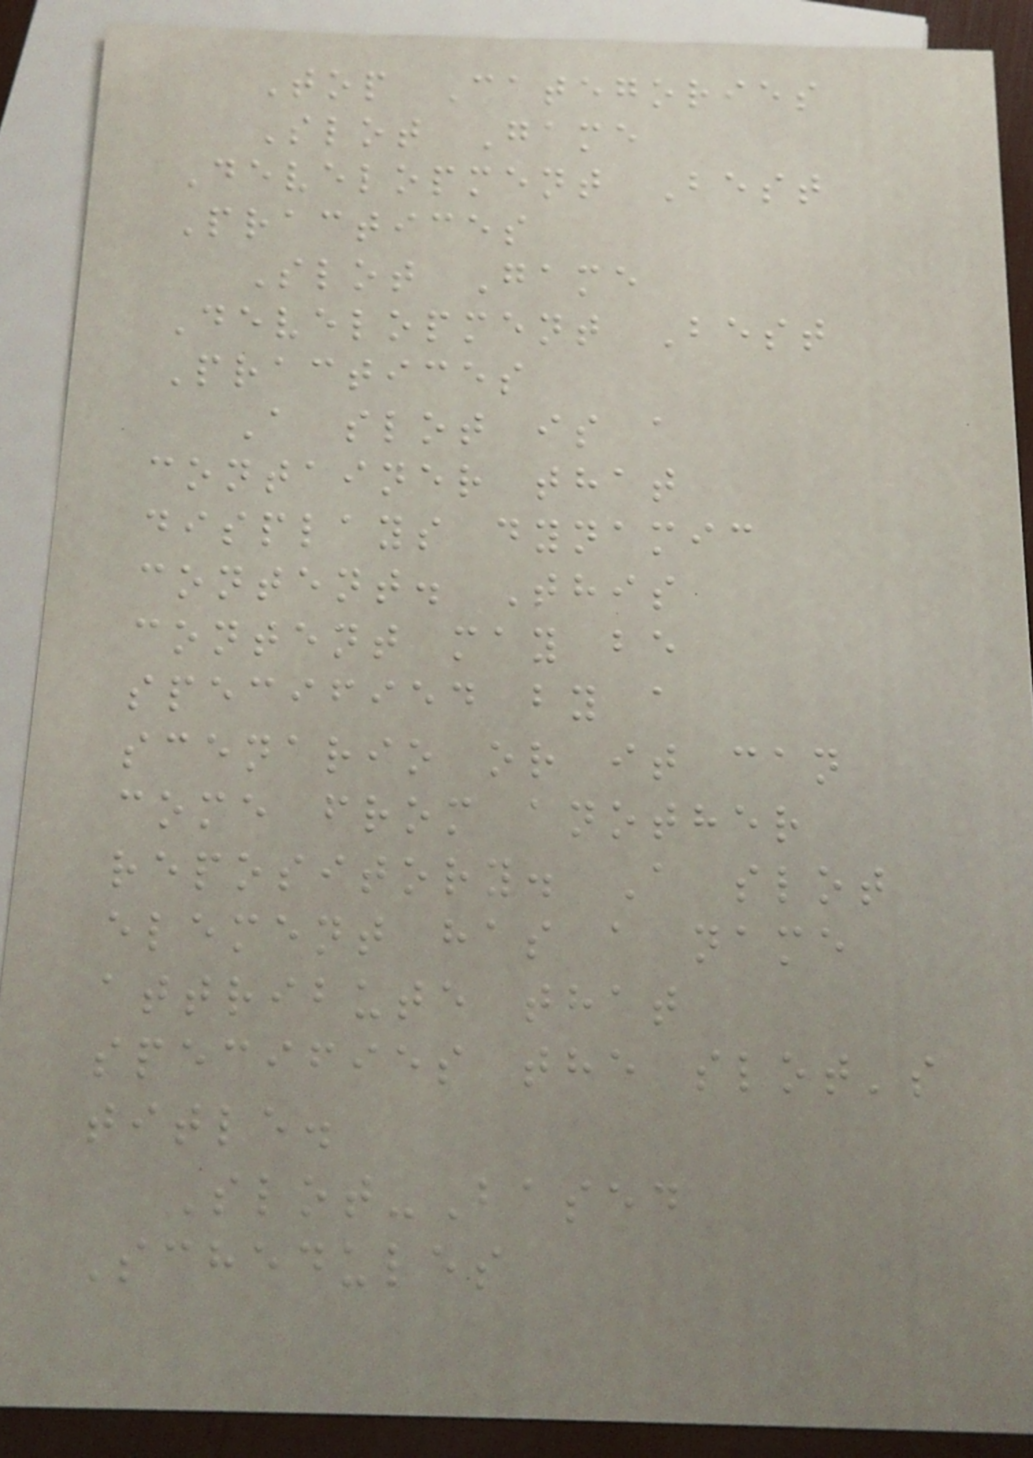Top Categories
Slot Game
Development Best
Practices
Slot Game
Development Best
Practices
A slot is a
container that
displays dynamic
content. This
content may be
specified by a
scenario or it can
come from another
repository. A slot
element has a name
attribute that
specifies the slot's
title.
Slot-Based
Schedules
